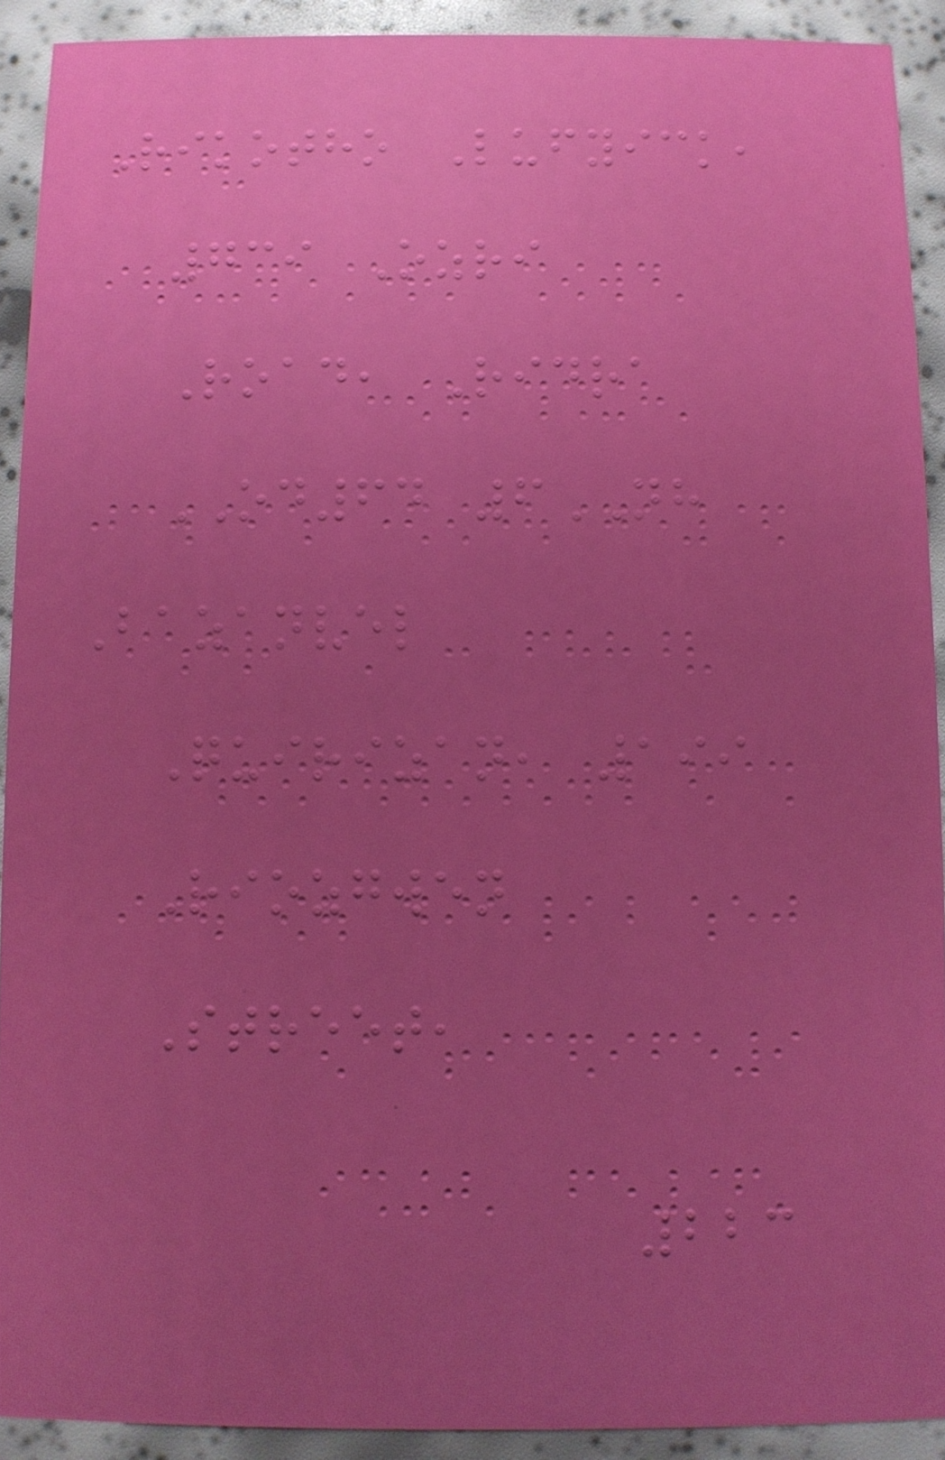Rikotho Lufyick,
739 Ozri
Road, Ridra
OD64 6NH
Bazanvel
Quirizan, 199
Riozgwen
Street,
223
